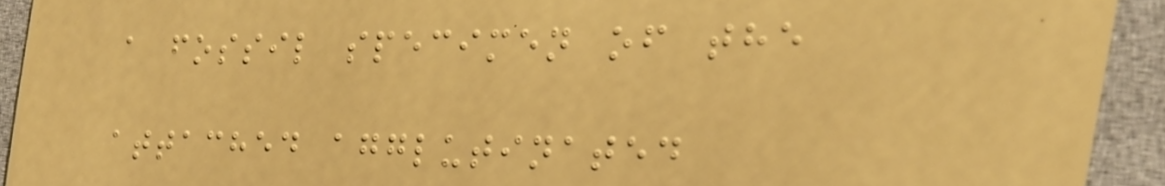a fossil specimen of the
attached agglutinated
